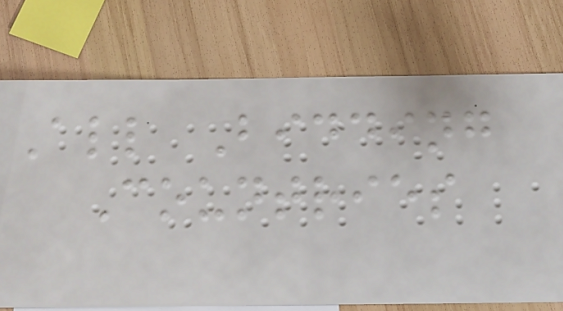All Bidding
Countries
